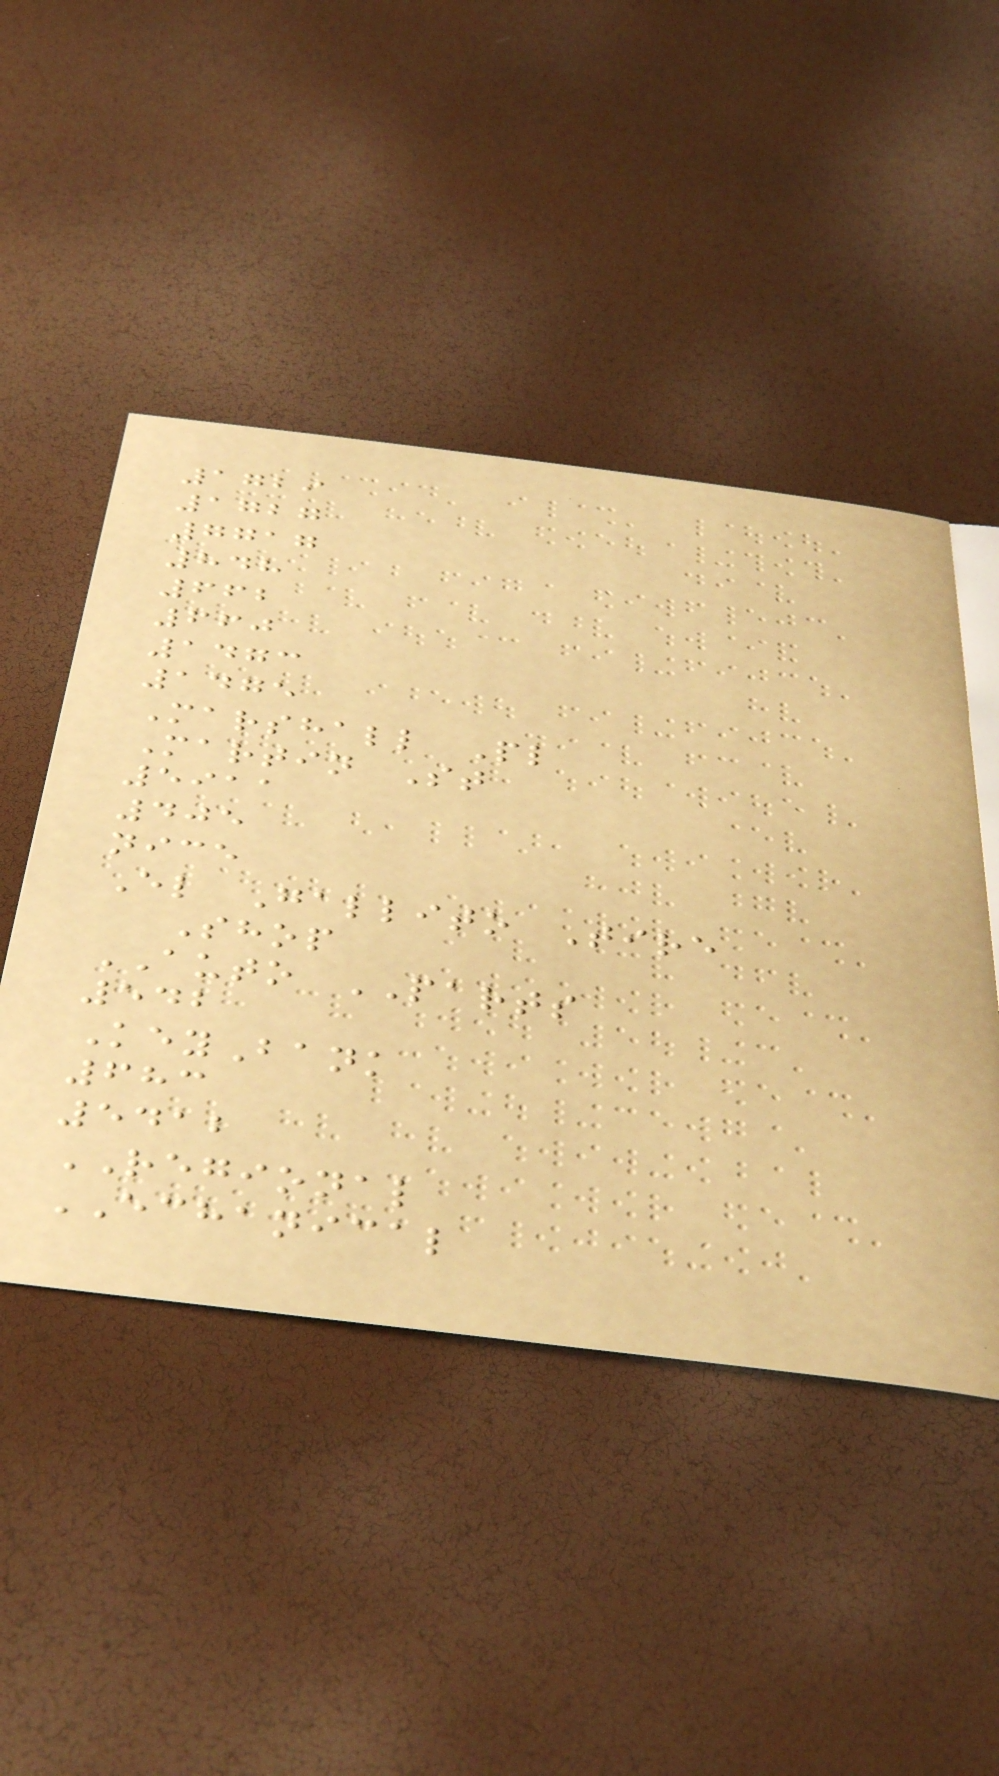1729
1727
7717
848
662
660
1473
1475
Marshall Pl
Martin St
5911
405
nice
El Gallito Tire
Shop
AUTO PARTS
542
KeyBank
683
5412
REGIONAL
ECHANICAL
